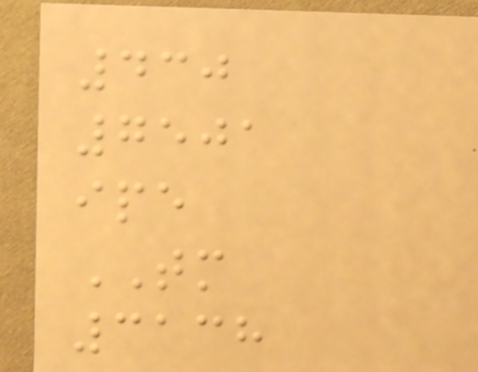430
7501
ipe
TM
3138
